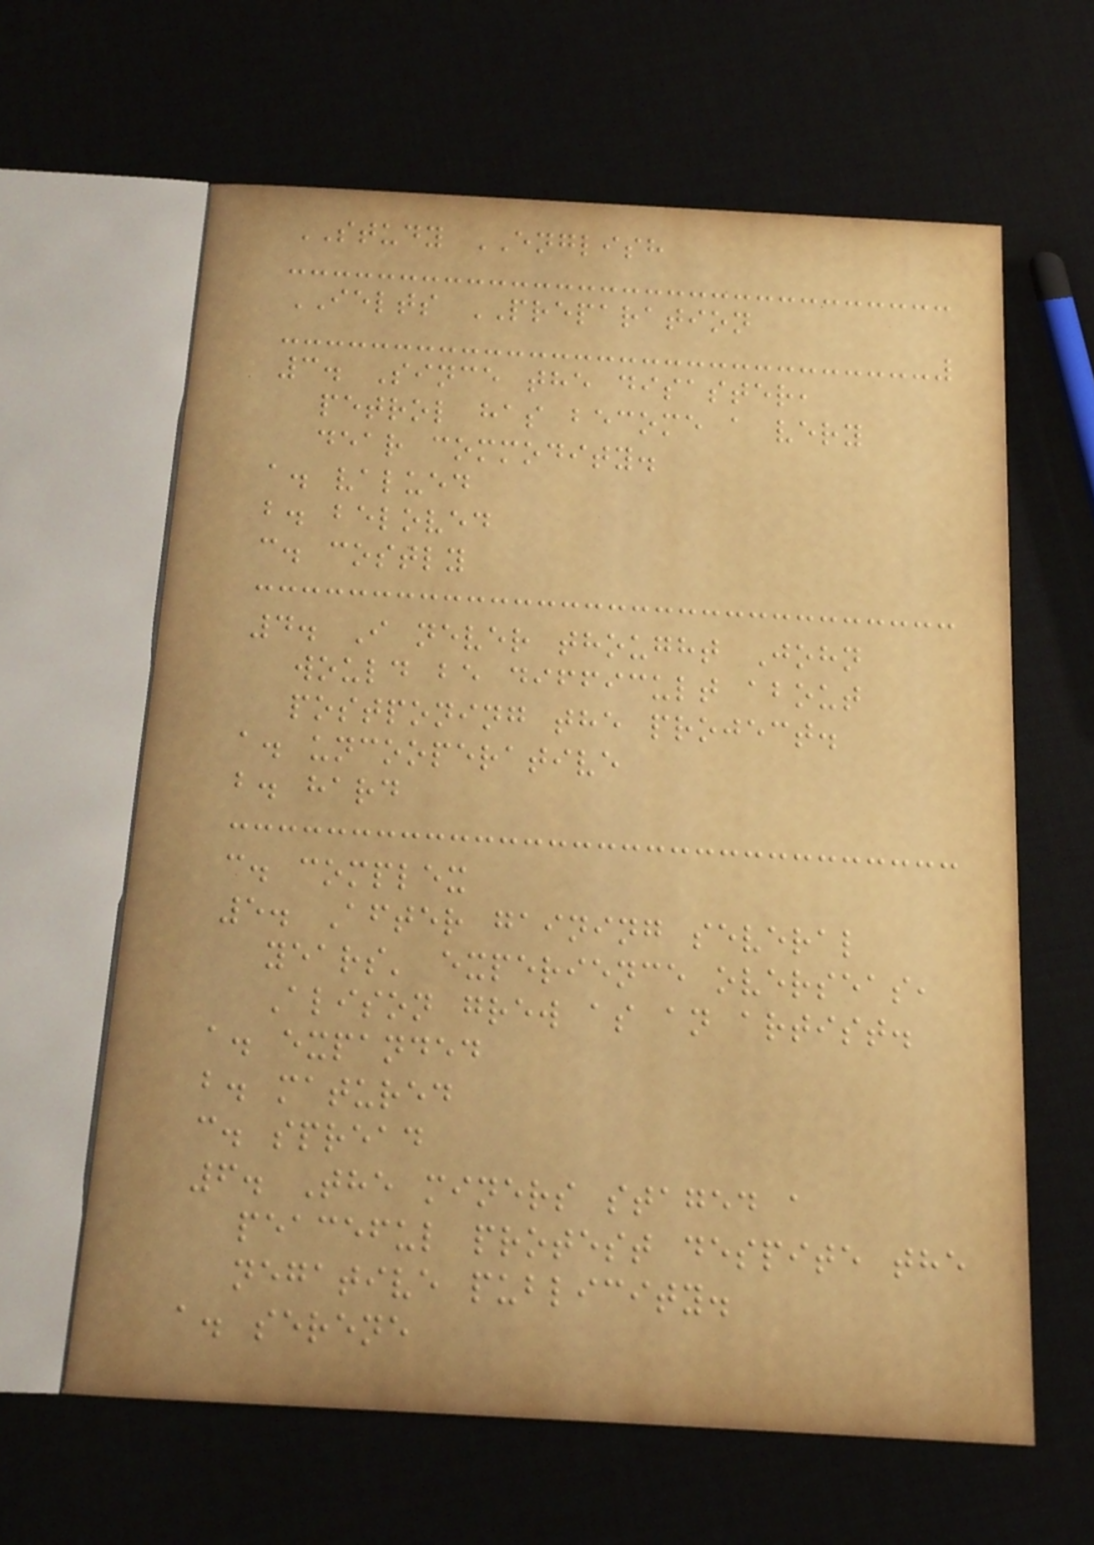STUDY ENGLISH
IELTS PREPARATION
3. Since the disaster,
petrol has become a very
dear commodity.
a. valued
b. beloved
c. costly
4. I never thought John
would be difficult about
postponing the project.
a. uncooperative
b. hard
c. complex
5. After gaining several
years' experience overseas,
Alison grew as an artist.
a. expanded
b. matured
c. spread
6. The miners staged a
peaceful protest despite the
negative publicity.
a. serene
